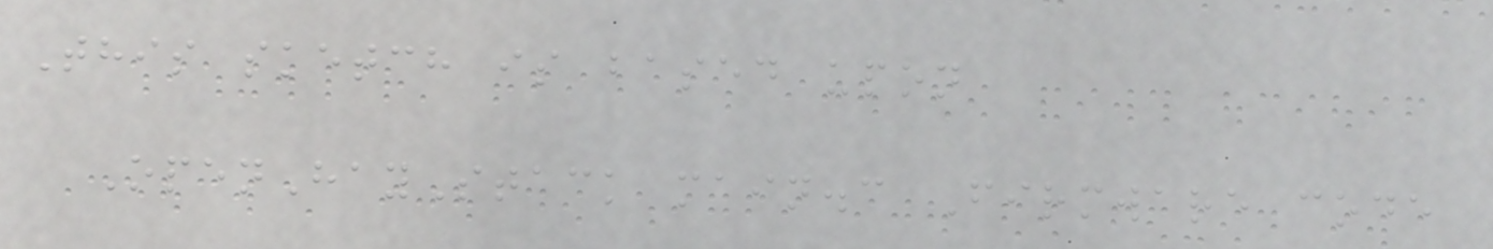This sketch is based upon
OpenHayStack main.c Firmware code
